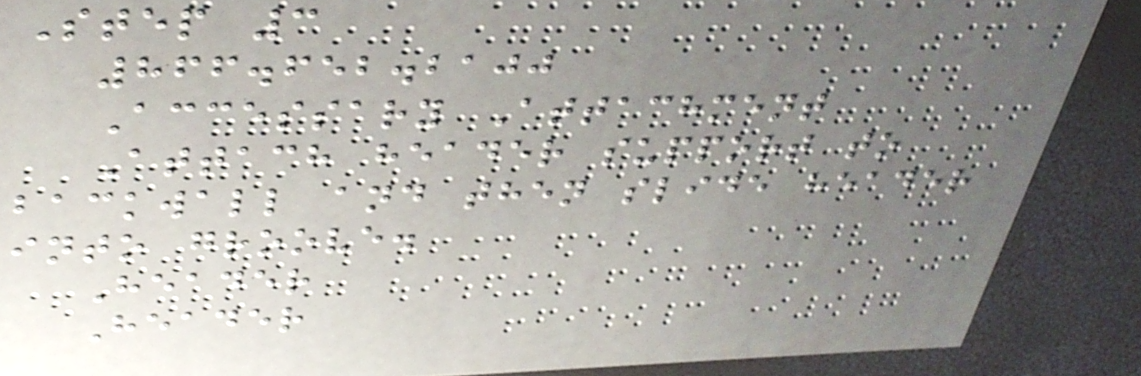Step 3
866.652.2100
Accessary Attachment
Attach header support to
backwall and then slide header
into groove.
Header
Header
